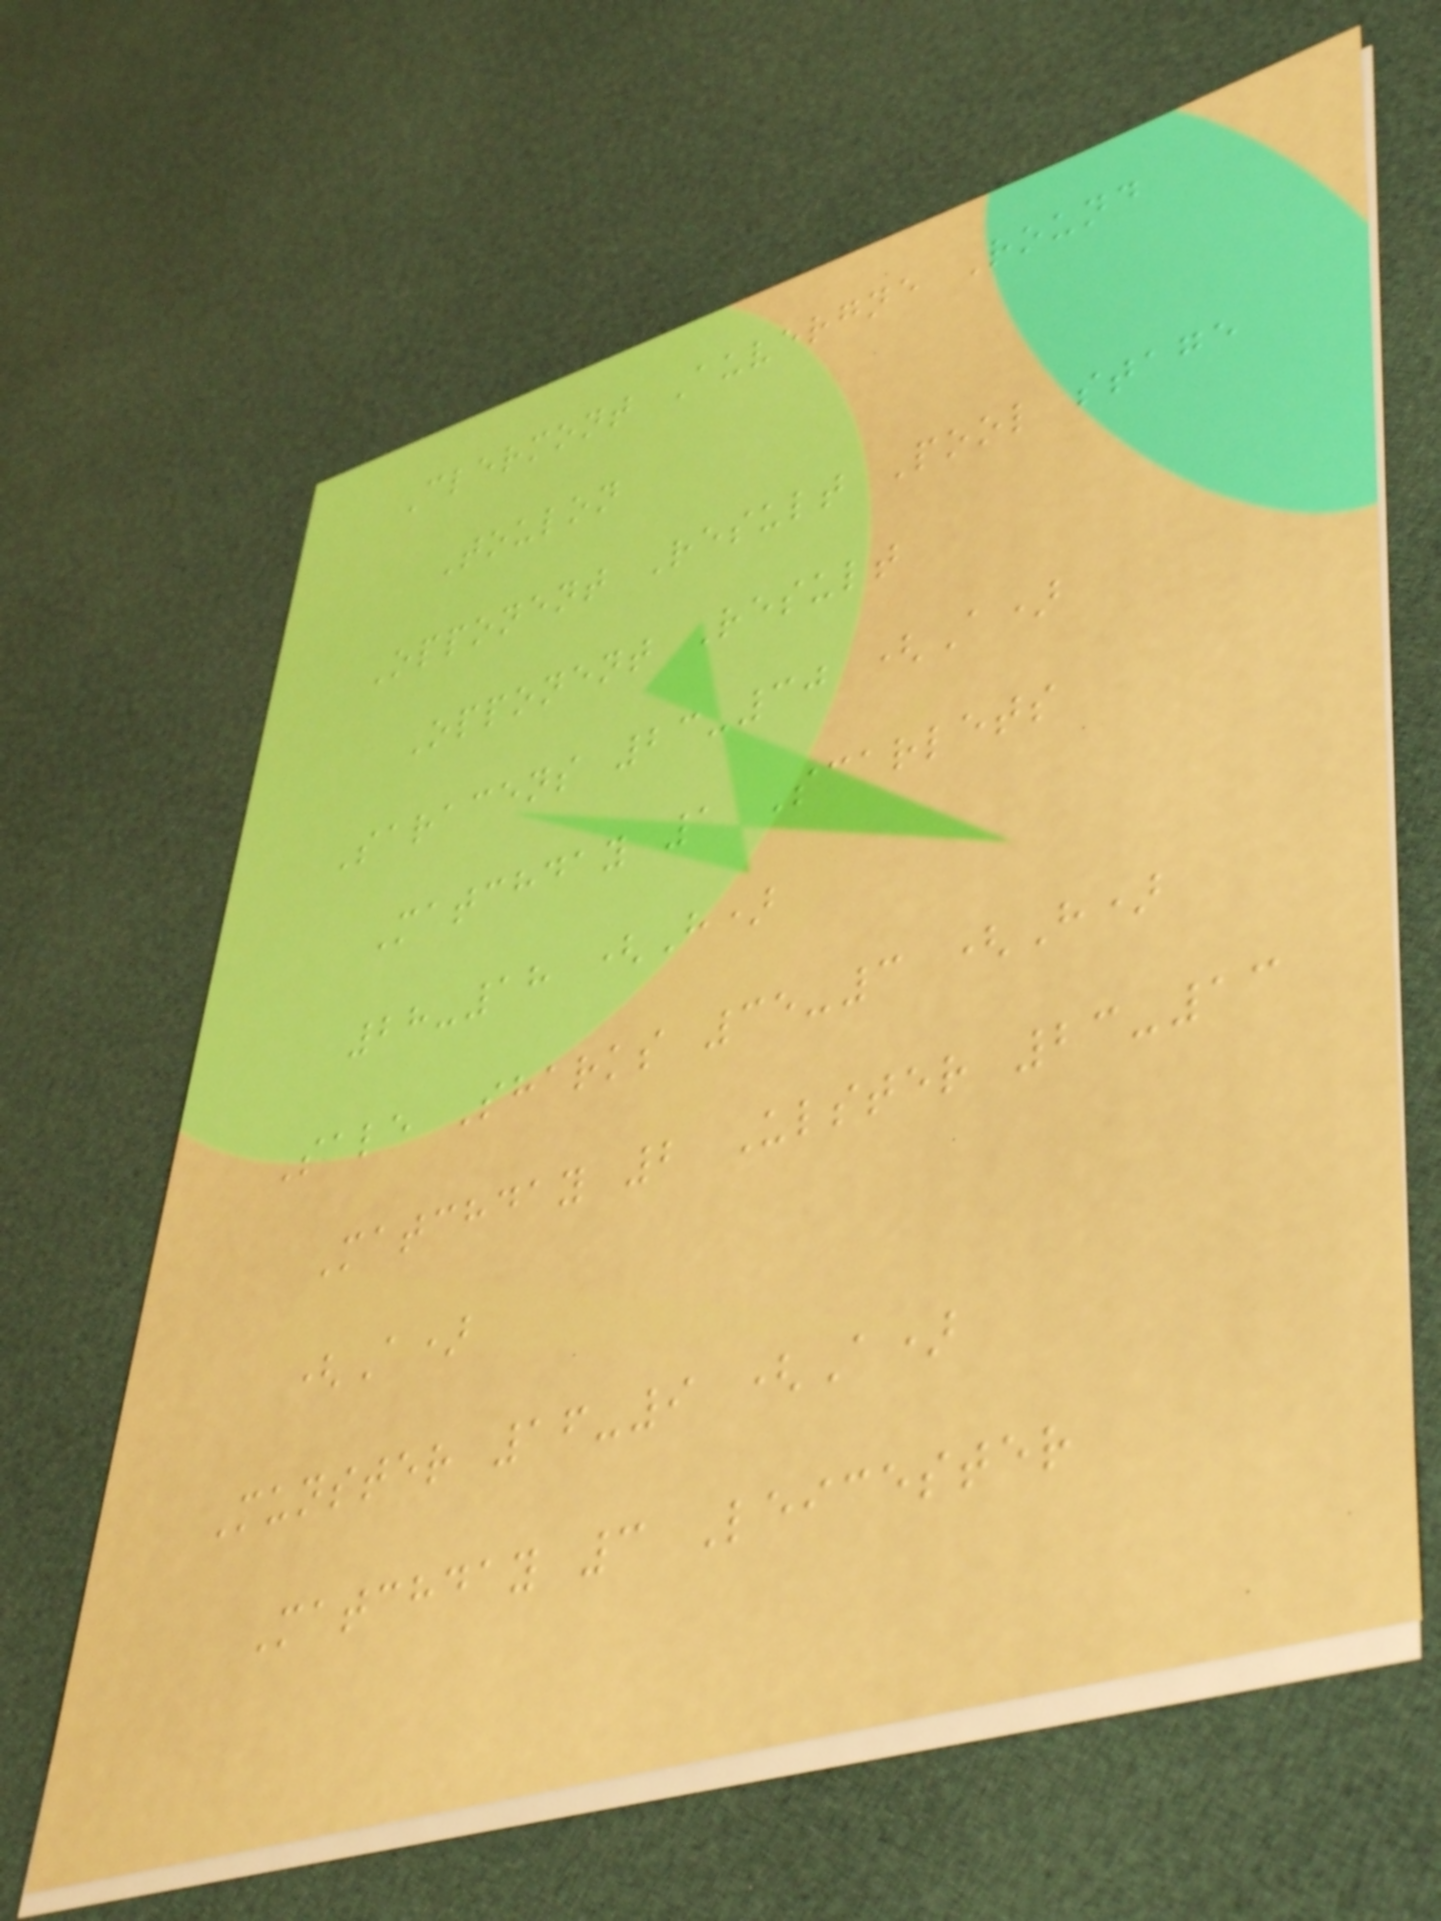Clermont Auvergne Round
Toulon
Opponent Result Pool stage
Opponent Result
Saracens 23-30 (A)
Matchday 1 Scarlets
28-18 (H)
Sale Sharks 35-3 (H)
Matchday 2 Ulster 23-13
(A)
Munster 16-9 (A)
Matchday 3 Leicester
